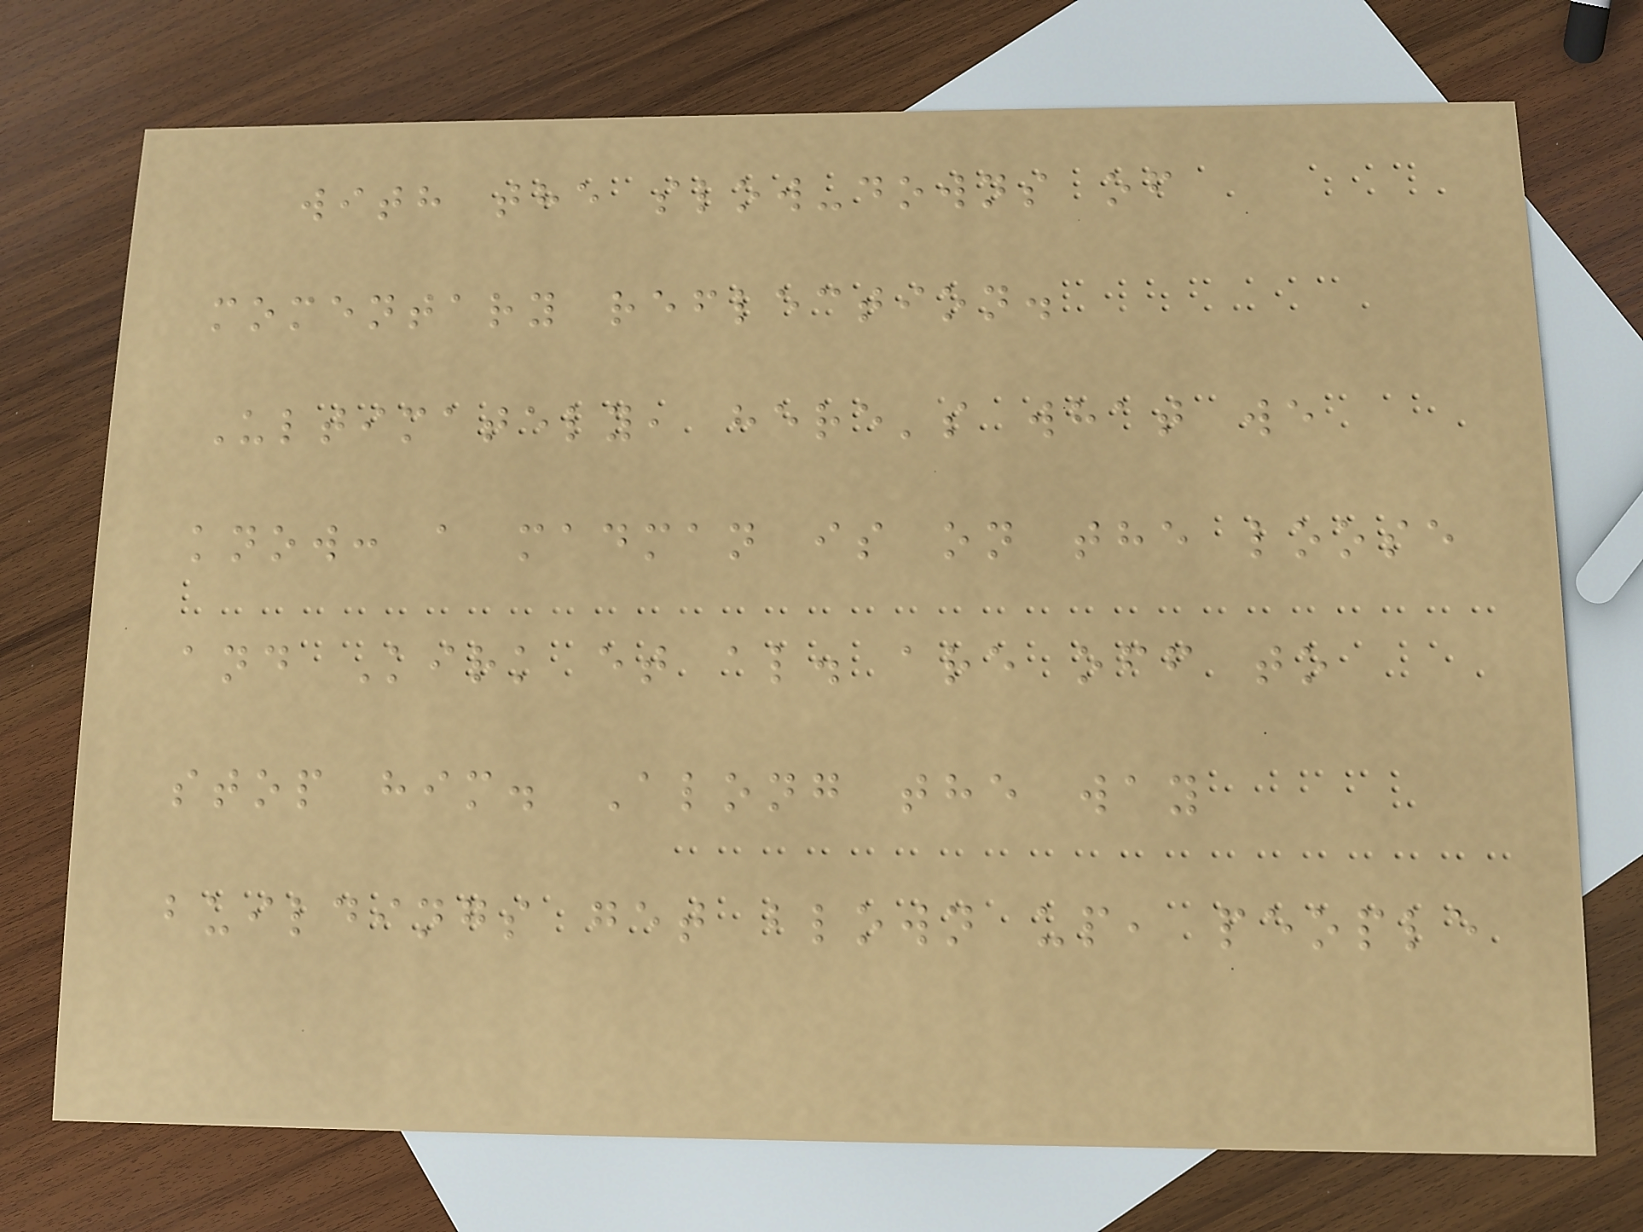with the slow-downs of
momentary reflection.
Ultimately, here's what we
know: a madman is on the loose
and Kirk et al. are off to
stop him. Along the way
buildings get blown up, people
